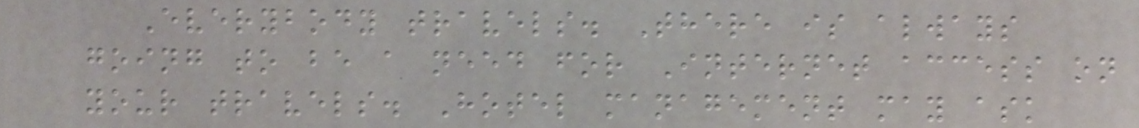Everybody travels. There is always
going to be a need for Internet access on
your travels. Hotel management may ask
